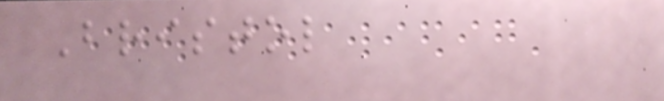Bristol
